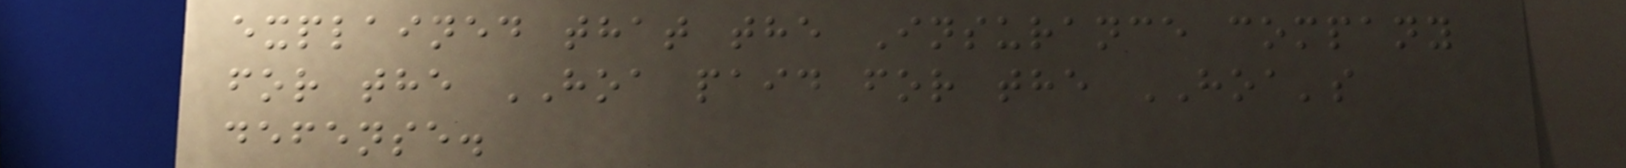explained that the Insurance company
for the HOA paid for the HOA's
defense.
